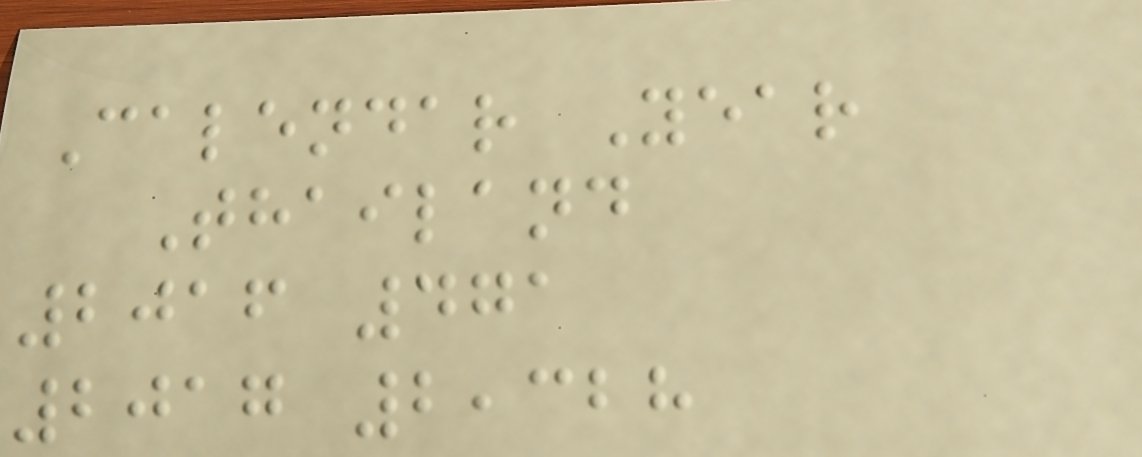Calendar Year
Thailand
2016 471
2017 2,328
